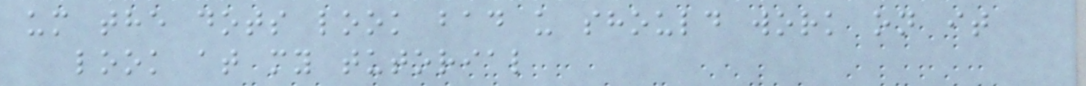um the dots look bad u should work on it
look at my tutorial
